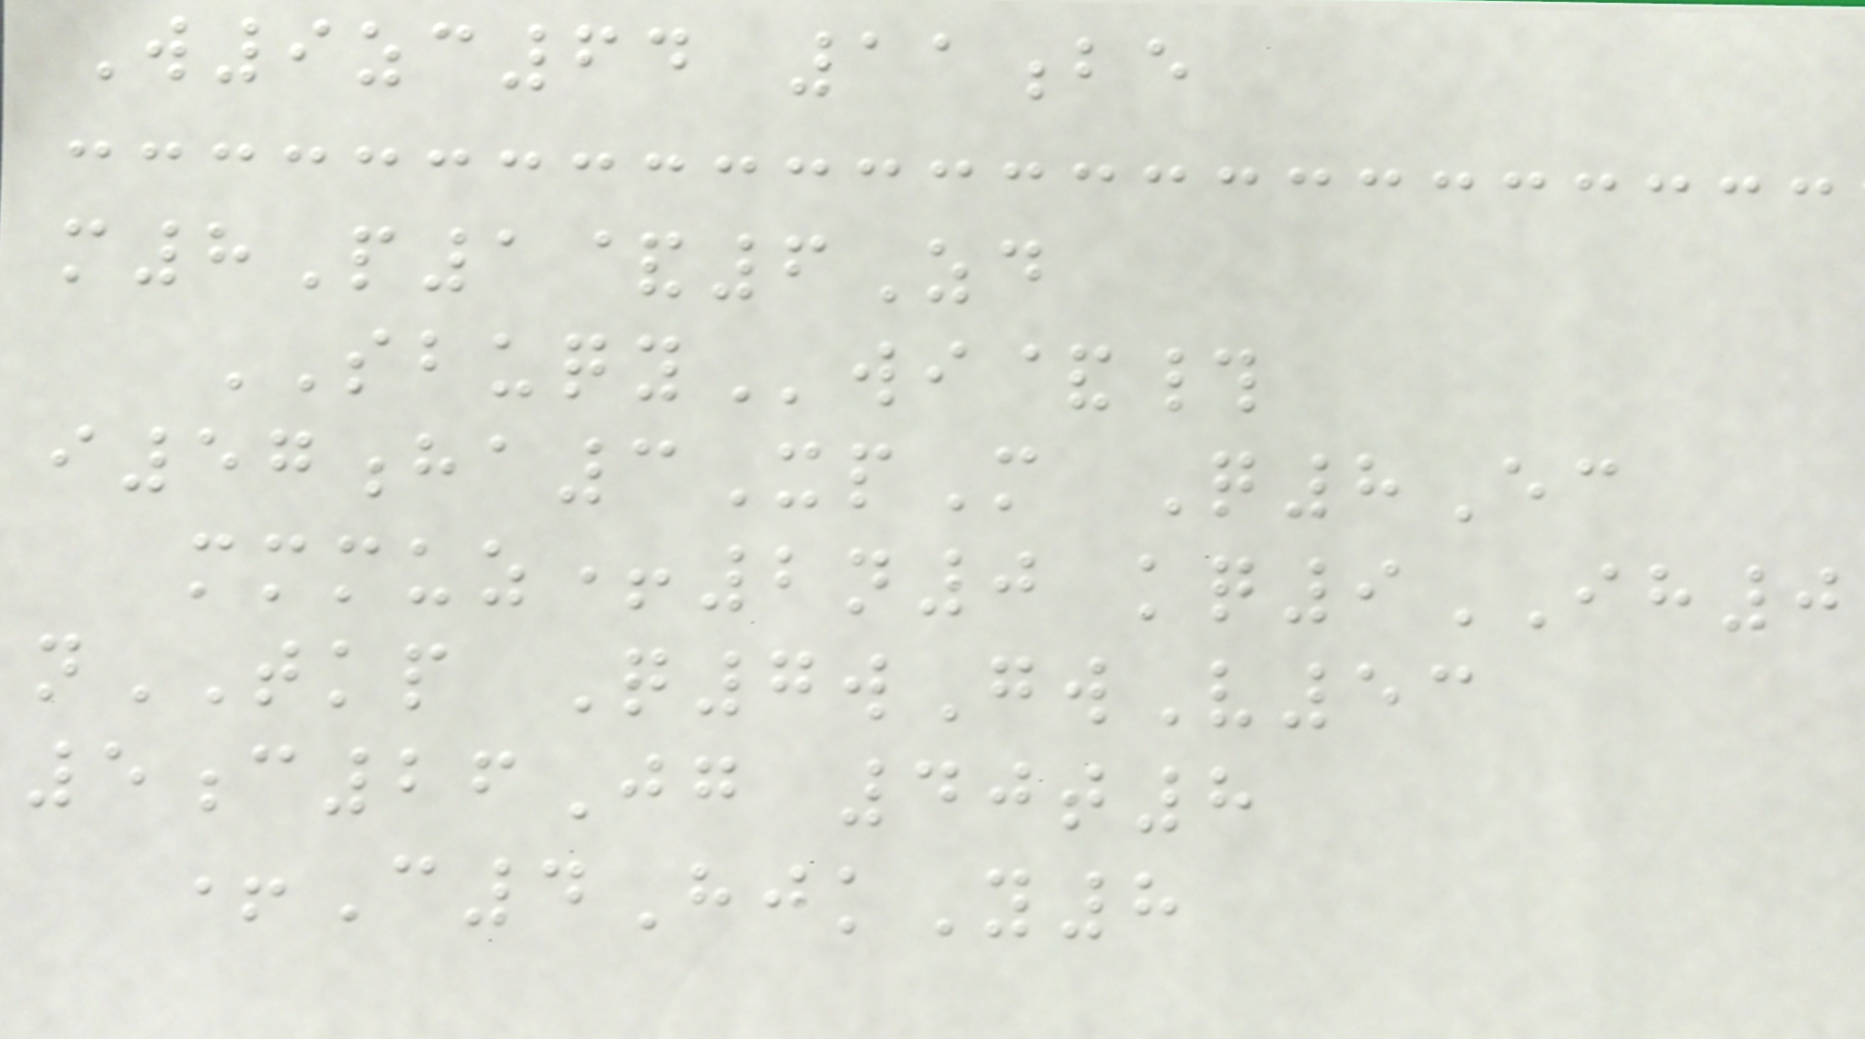W9zc64 11be
m8P1&6Zd
SBUQYwi&#
i57ha3XpM Q8Ec
mmmuz+2n0 kq9IH0
nTKP Q7wGwV53
5c26Jg 40t8
+C4HjkY8
